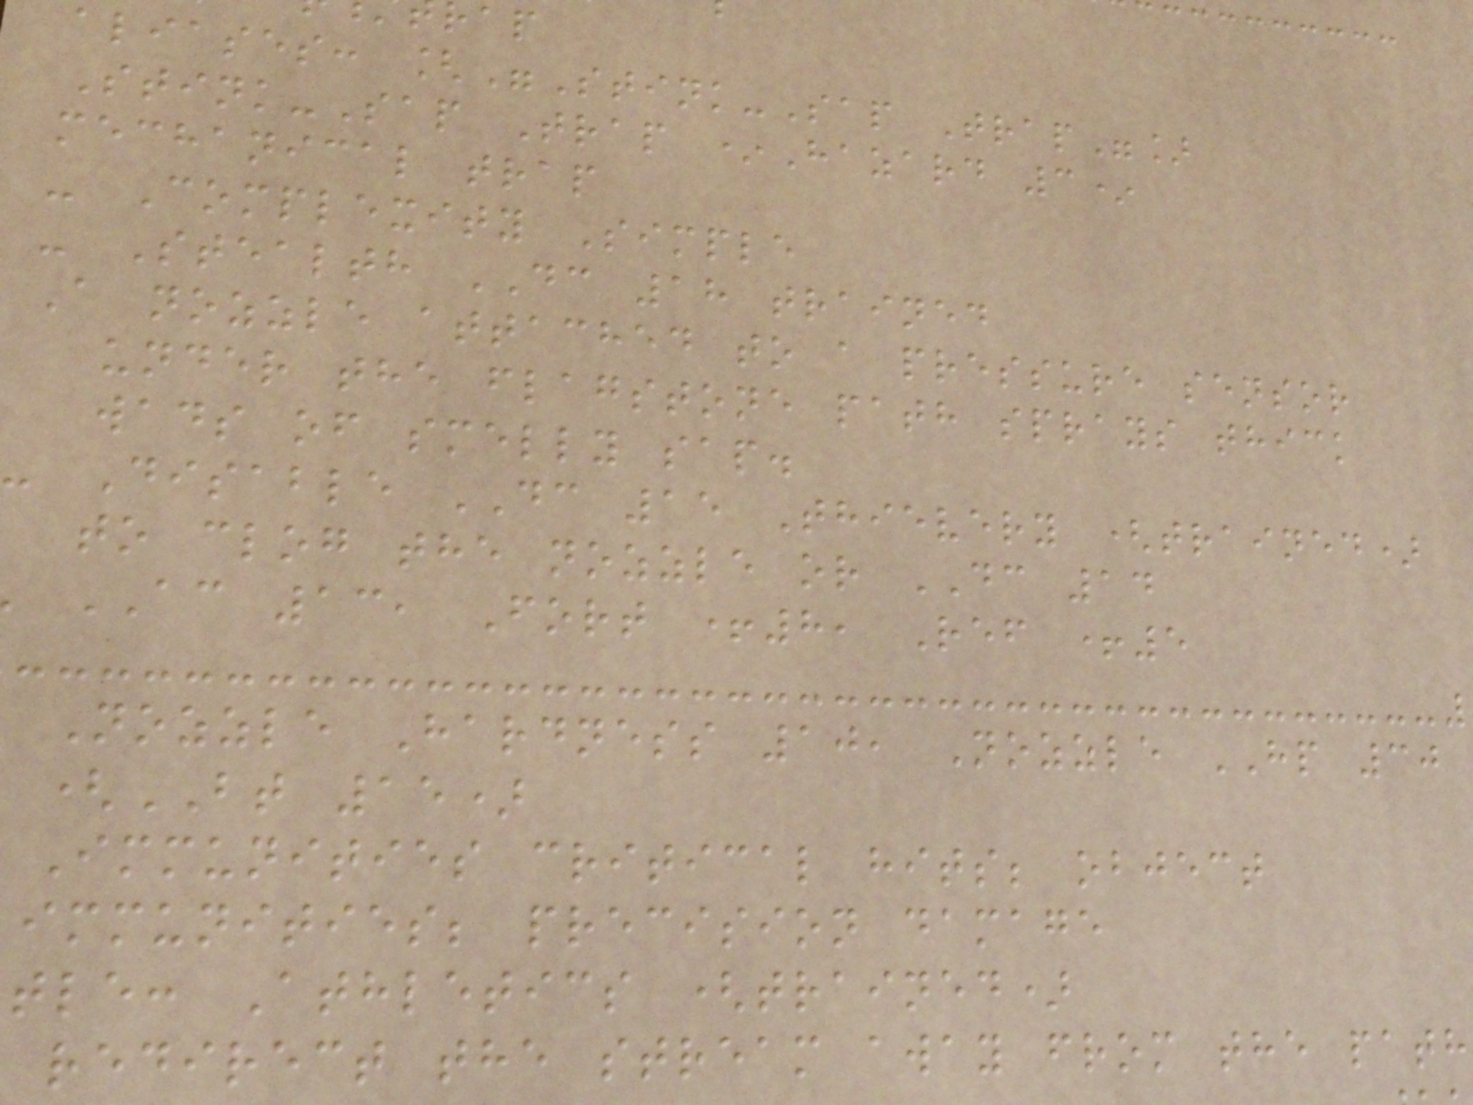aliases: ["Stink-Sap Trap"]
Stink-Sap Trap *Hazard 3*
mechanical trap
- Complexity Simple
- Stealth DC 18 trained
A nozzle attached to a pressure sensor
under the flagstone path sprays thick
wads of smelly sap.
- Disable DC 15 Thievery (trained)
to clog the nozzle or DC 14
AC 13, Fort +8, Ref +5
Nozzle Hardness 10, Nozzle HP 30
(BT 15)
Immunities critical hits; object
immunities; precision damage
tle: Athletics (trained)
redirect the stream away from the path
